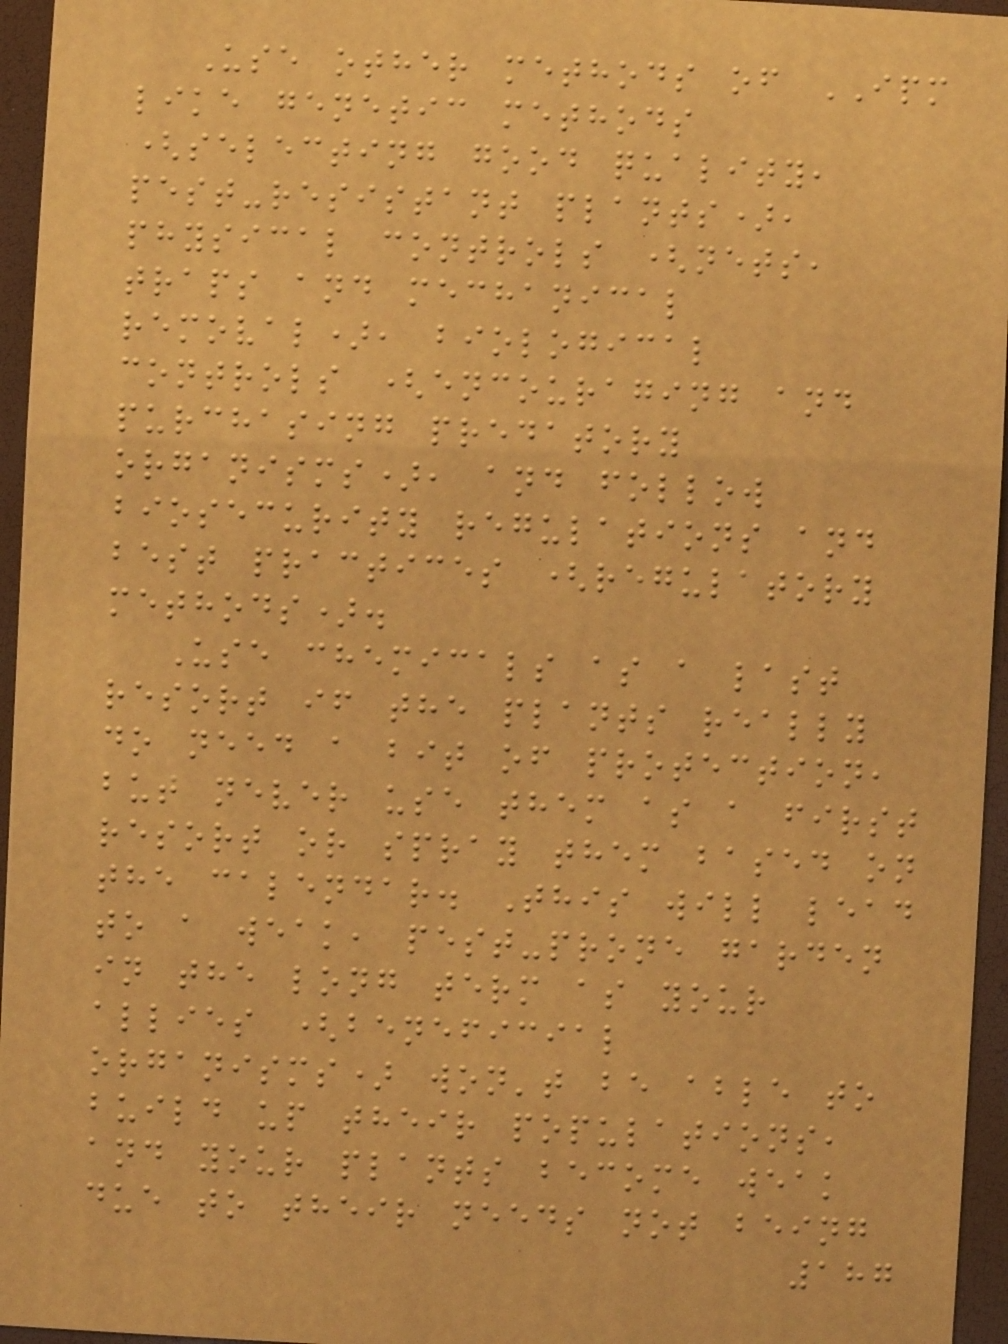Use other methods of IPM
like genetic methods
(selecting good quality,
pest-resistant plants),
physical controls (nets,
traps and mechanical
removal), biological
controls (encouraging and
purchasing predatory
organisms), and follow
biosecurity regulations and
best practices (regulatory
methods).
Use chemicals as a last
resort if the plants really
do need a bit of protection,
but never use them as a first
resort or spray them based on
the calendar. This will lead
to a weak, pest-prone garden
in the long term as your
allies (beneficial
organisms) won't be able to
build up their populations,
and your plants become weak
due to their needs not being
187
